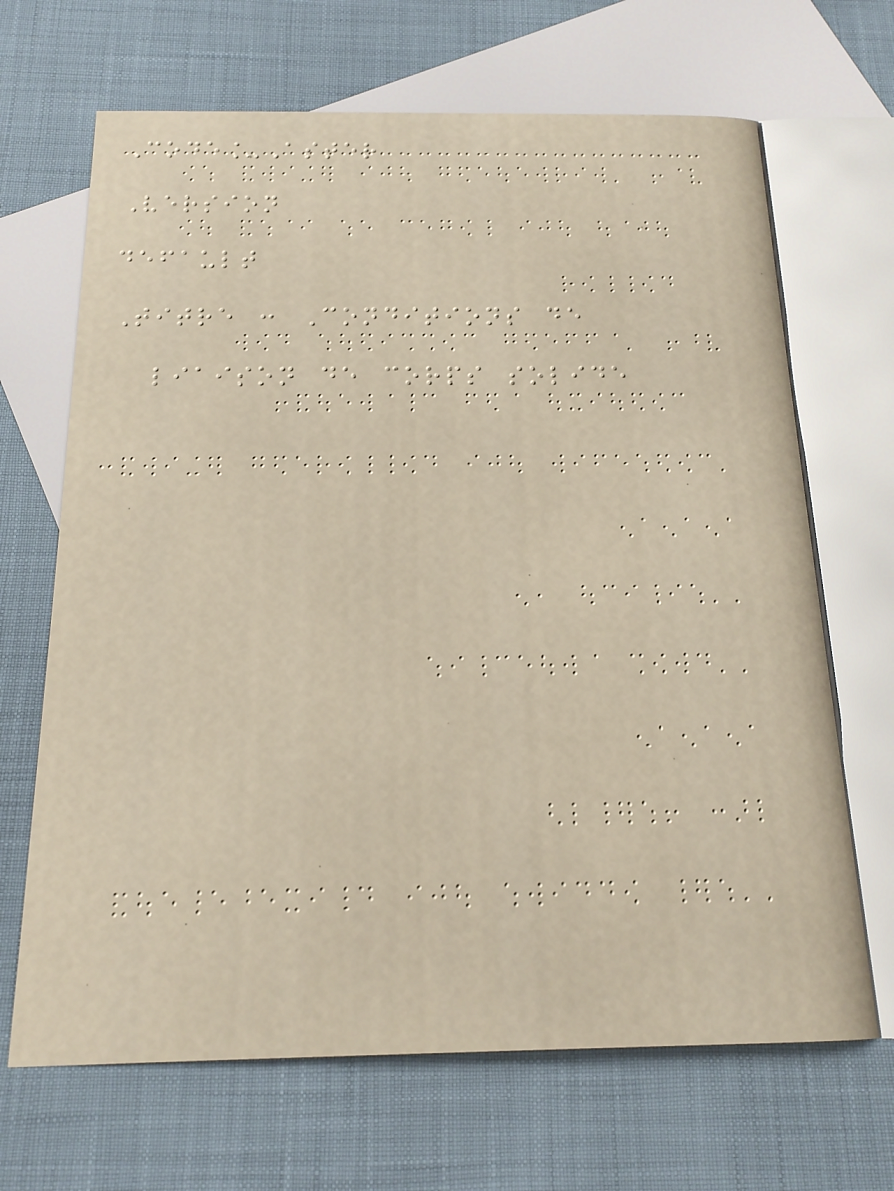Code_Aster
Version
default
Titre : Conditions de
liaison de corps solide
